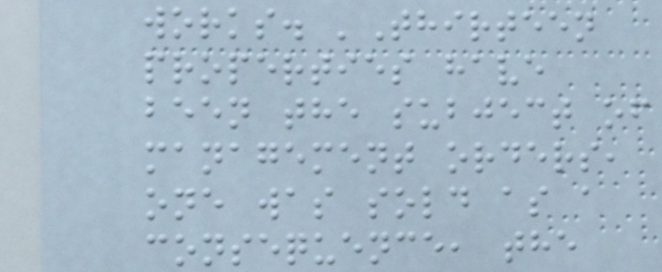works. 'Thirteen
properties have
been the subject of
management orders,
one was sold as a
consequence, the
